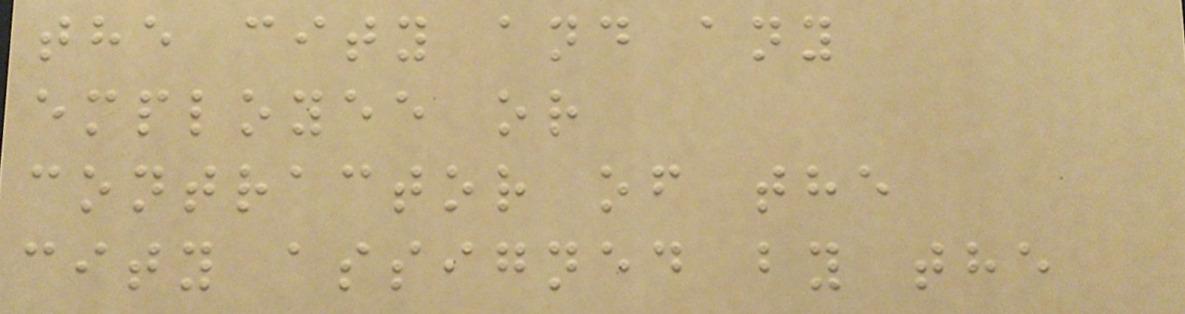the city and any
employee or
contractor of the
city assigned by the
